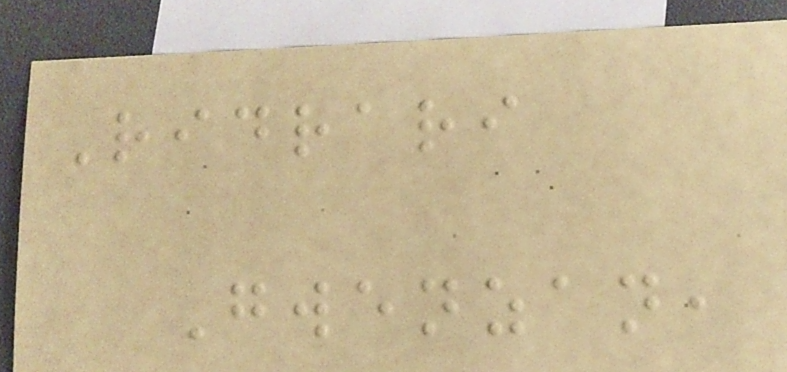Ridrari
Gwenzan,
